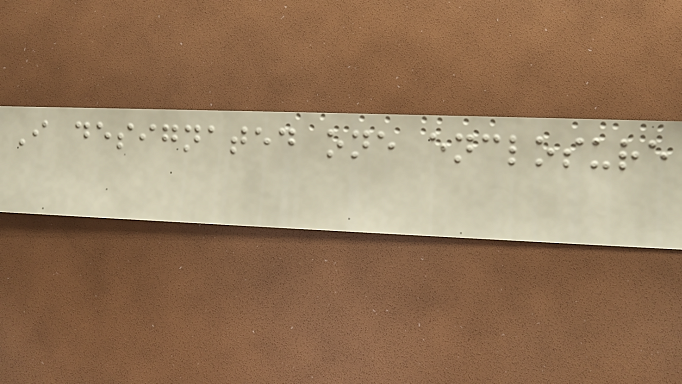I designated one enclosure
